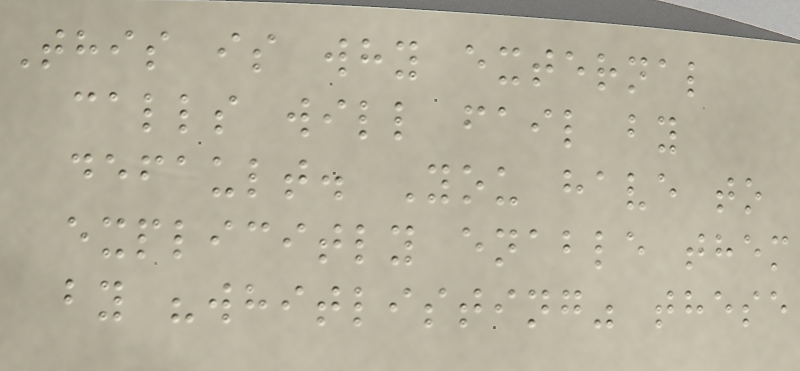This is why external
calls will fail by
default. You have to
explicitly enable them
by "whitlisting" these
